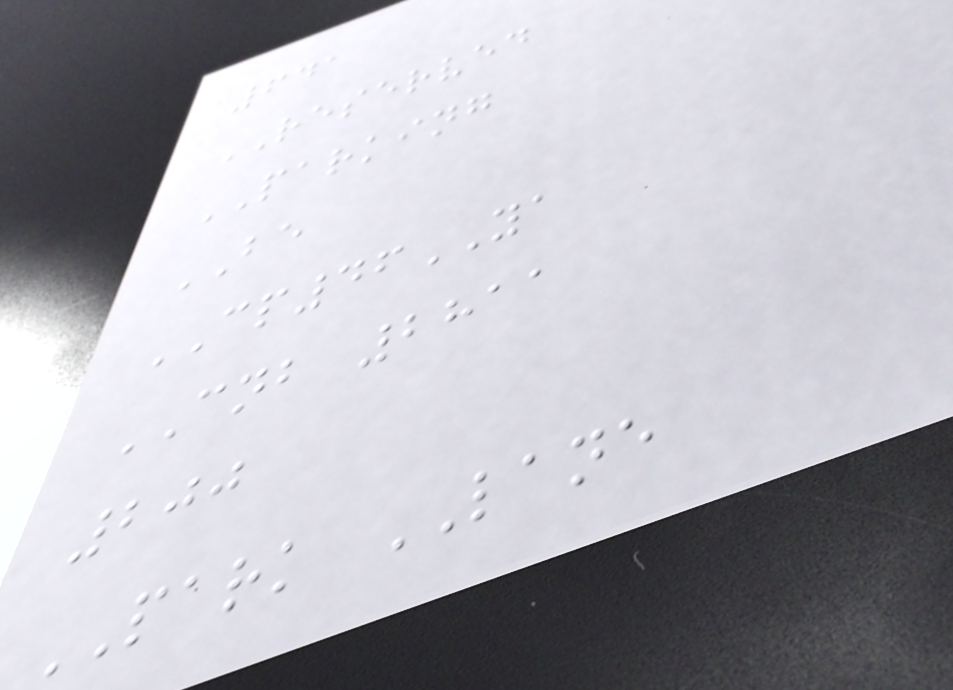641
RESERVED
PARKING
BE
CP46YA
CNB 2811
200
PARK LANE
